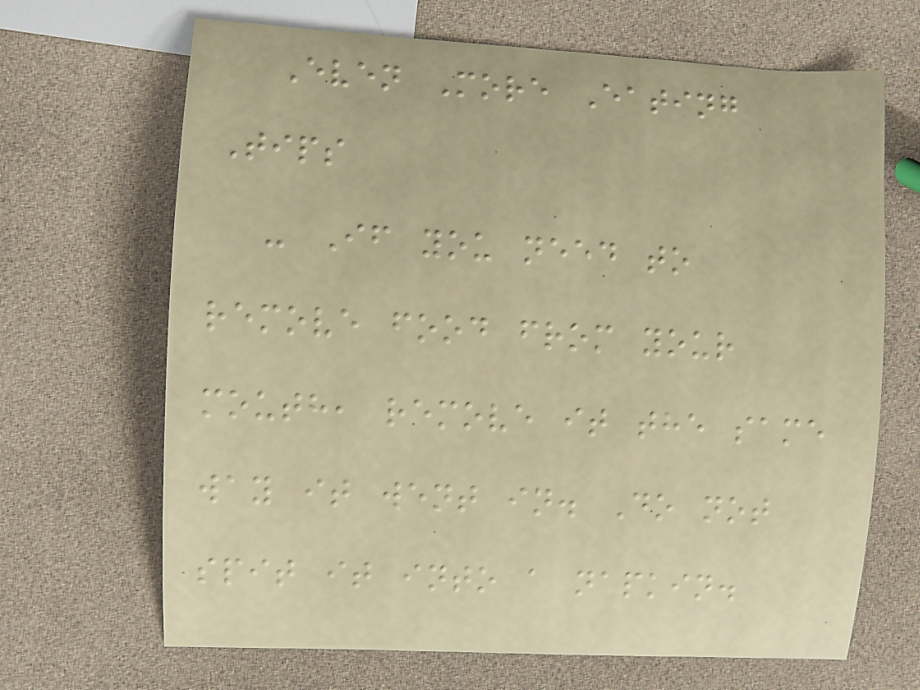Even More Eating
Tips
- If you need to
remove food from your
mouth, remove it the same
way it went in. Do not
spit it into a napkin.
